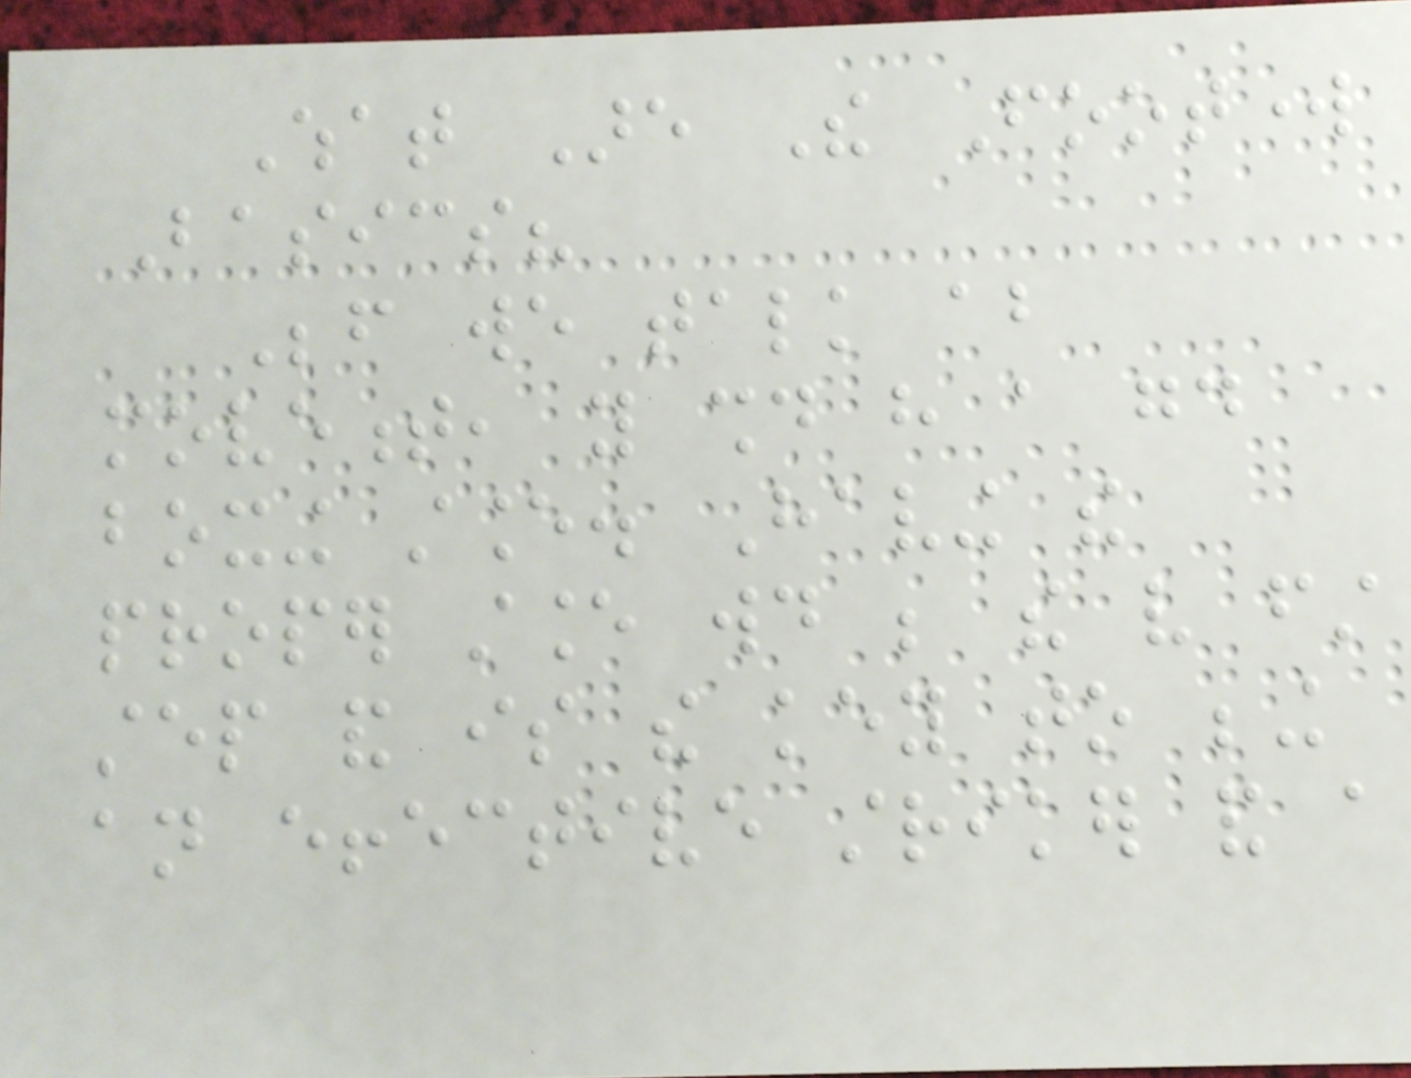What Are The Footwork
Basics?
Before we talk about
movement, you should have a good
boxing stance. Having the
proper stance would be the very first
step and is the key to being
an effective striker and a
